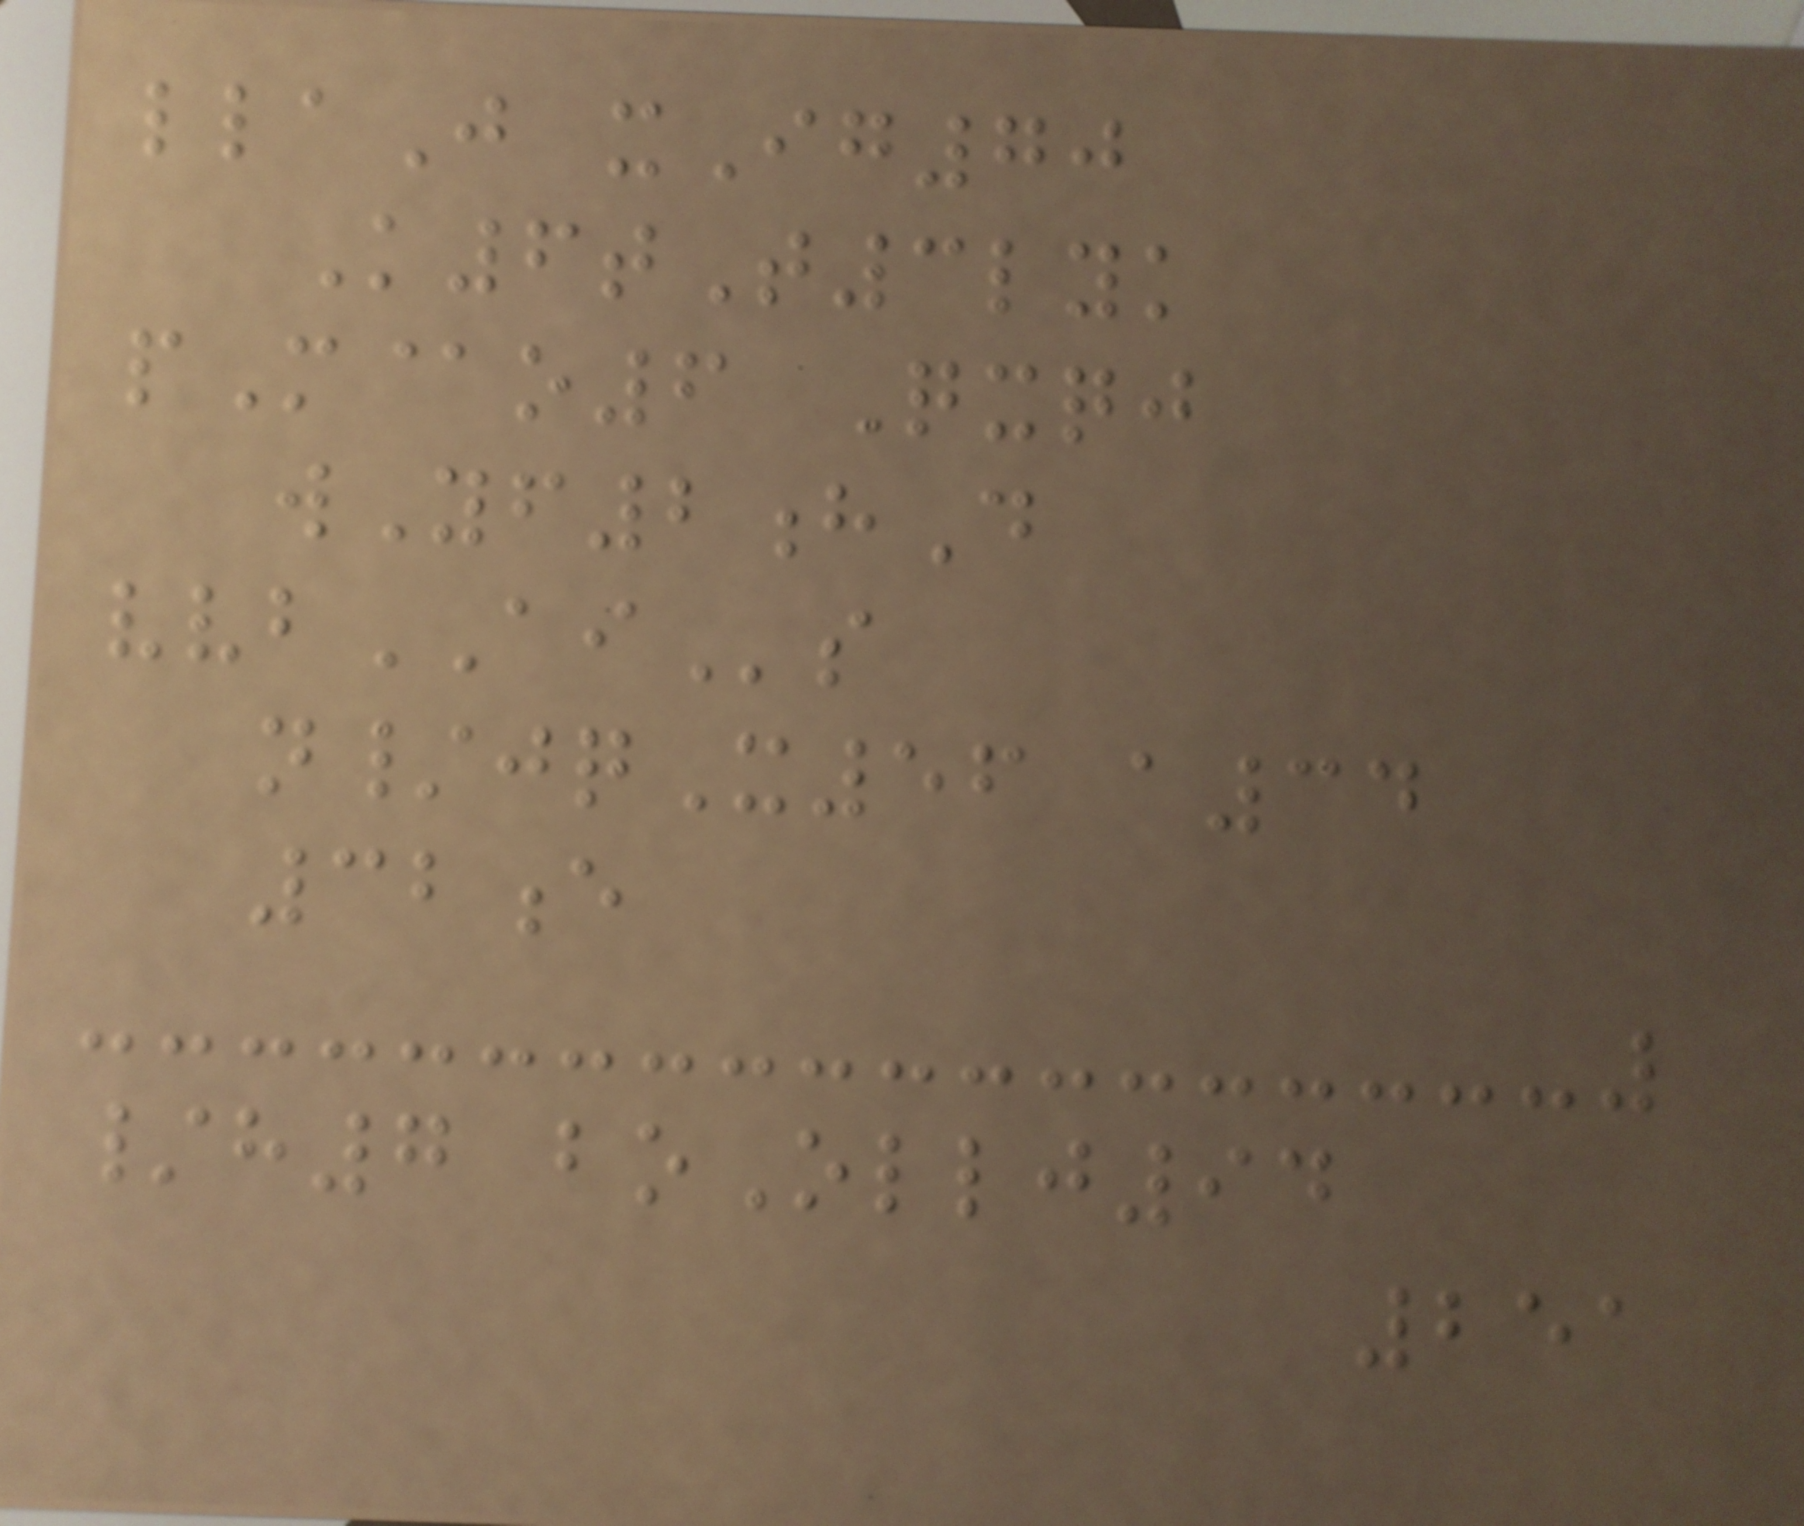llaJ xIg70
K6tT3lyk
pM@o6 Qxqj
wYf2hD
vvbAIs
n/jqX56 a34
32e
/h7 boOllj94
251
